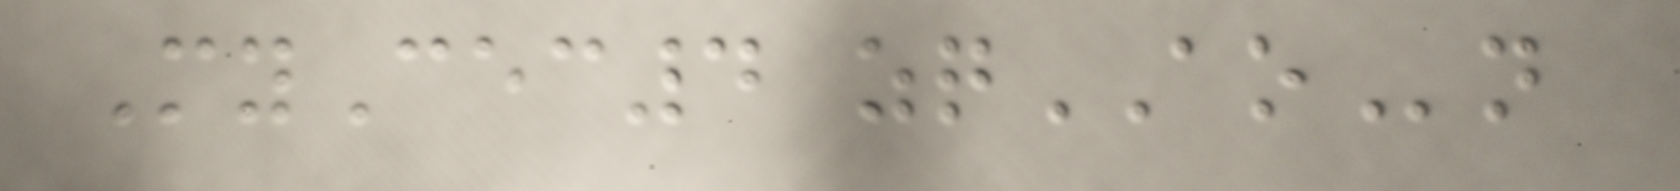MyCec4 zqAOn
